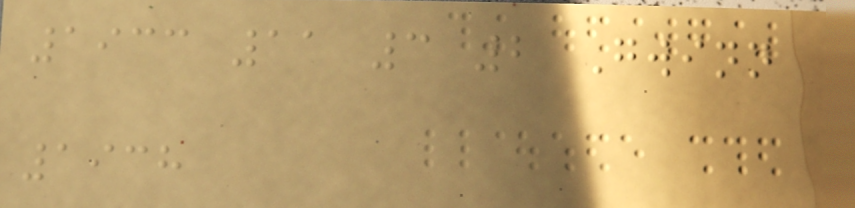1933 11 3 2 Gwinn
1938
